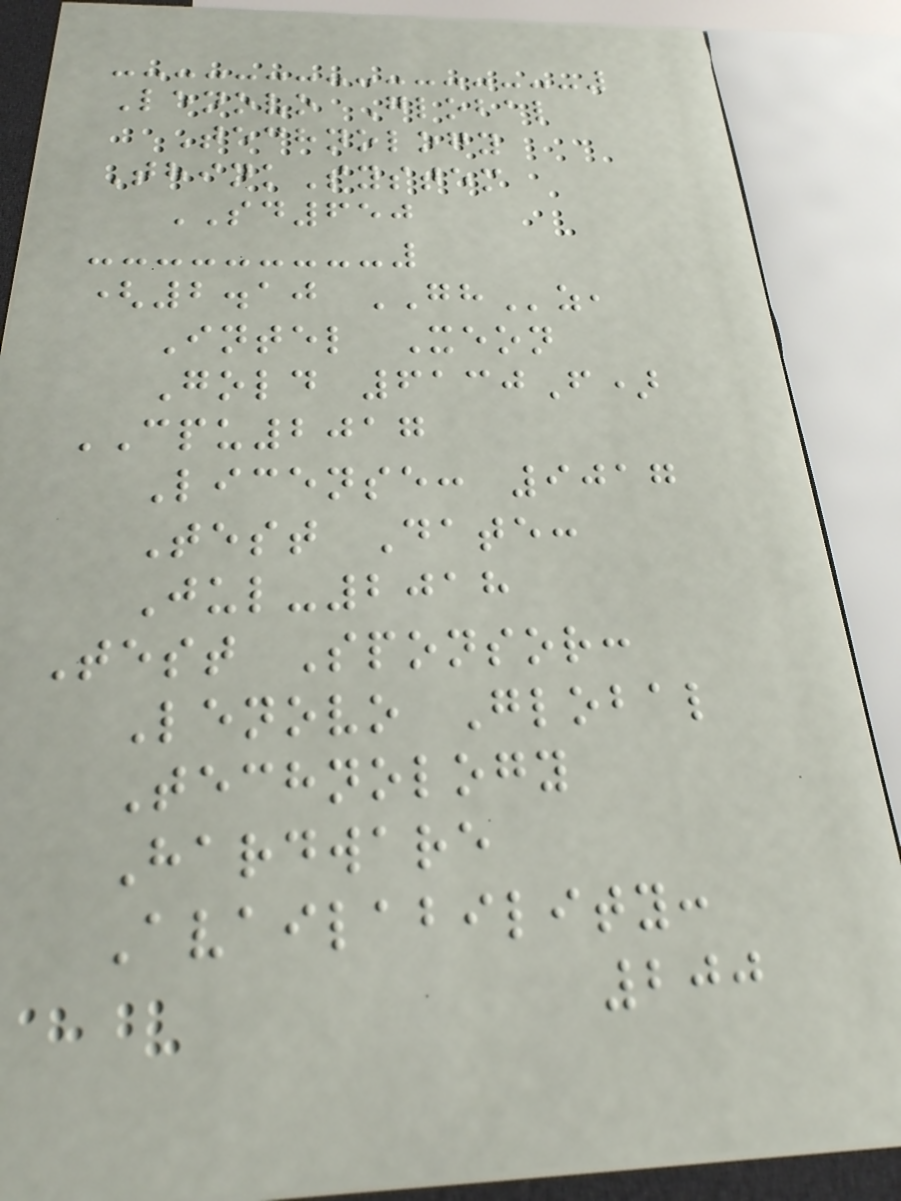Lenovo Global
Technology
ThinkSystem
SD650
(2.10 GHz,
Intel Xeon
Gold 6130F)
CPU2017
License: 9017
Test Date:
Jul-2018
Test Sponsor:
Lenovo Global
Technology
Hardware
Availability:
200
